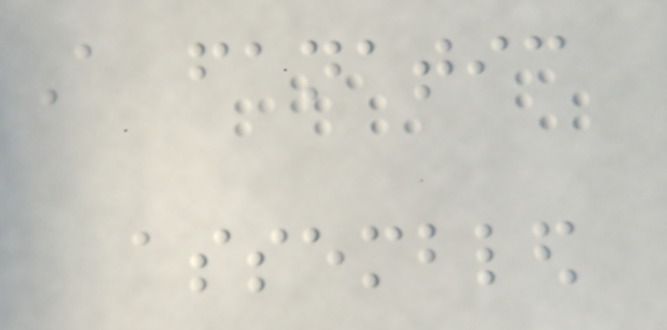A fanatic
assembled
